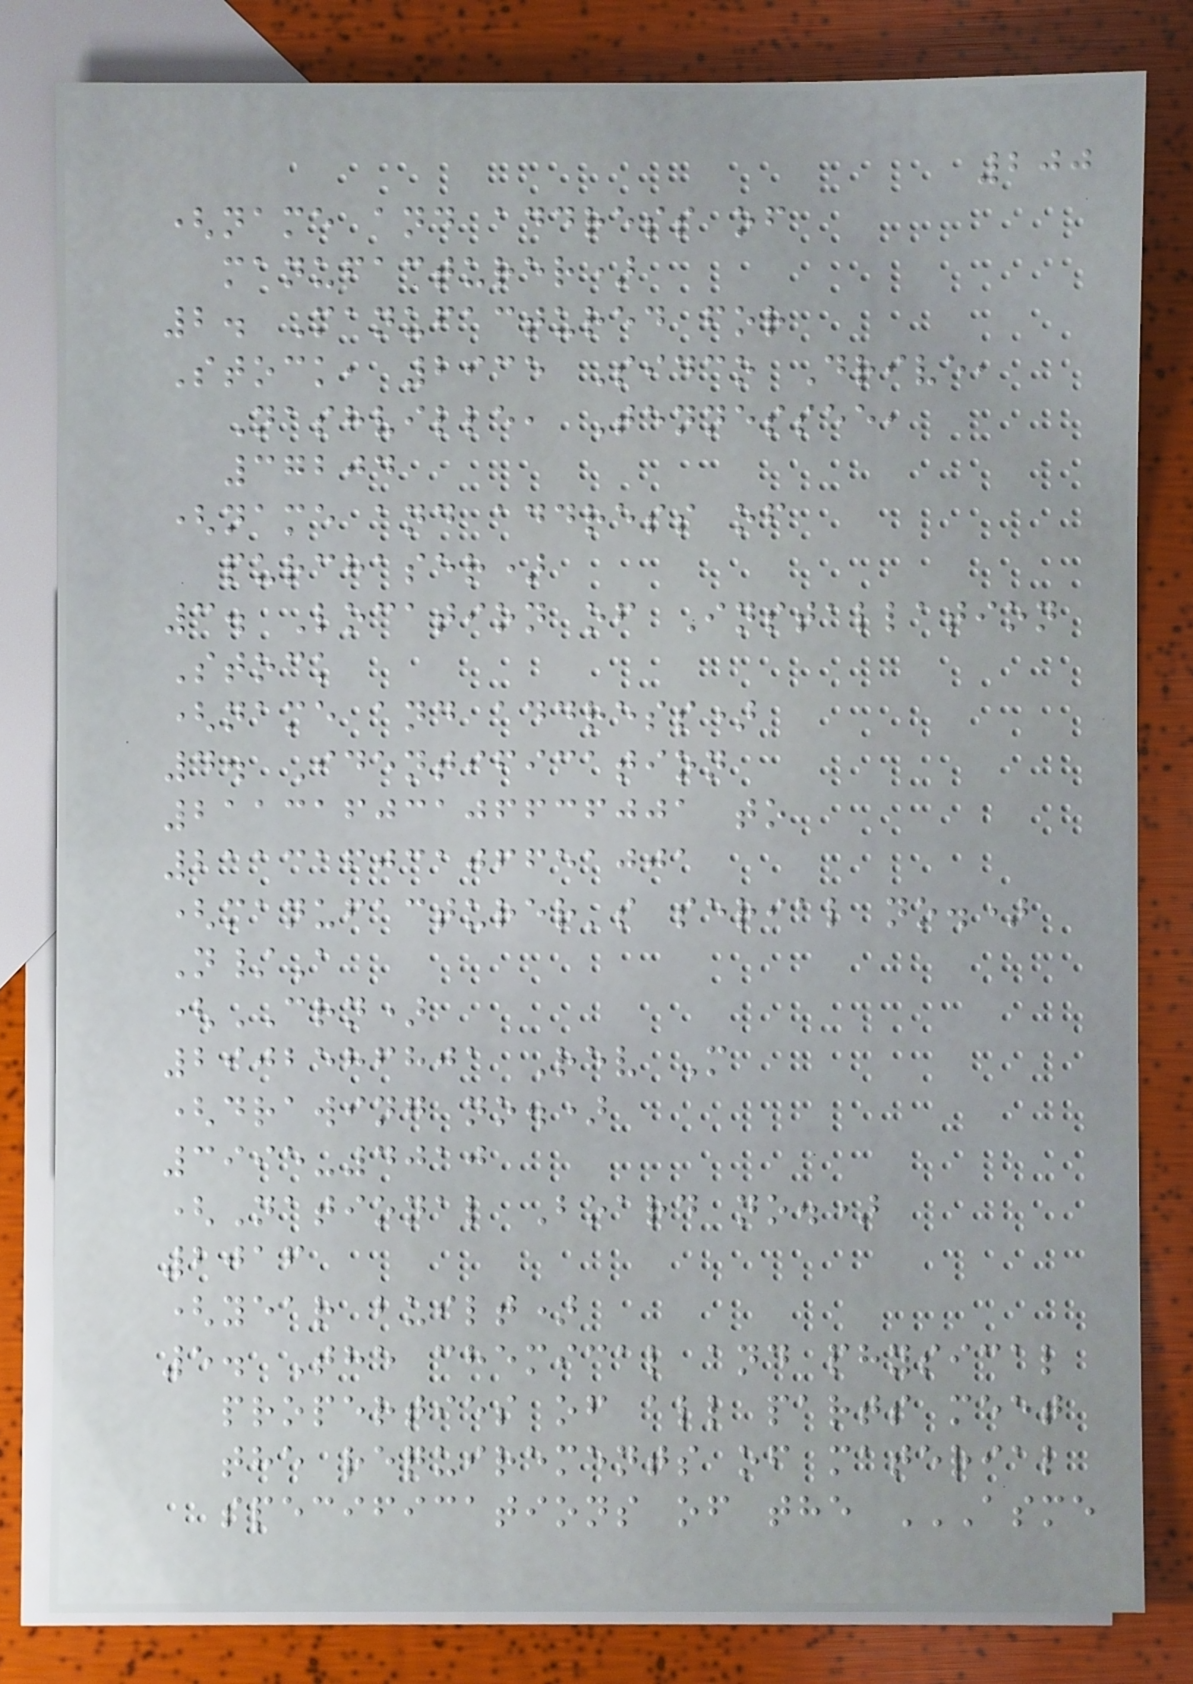200
(name and address of
manufacturer)
2. Manufactured for
Stock, 2935 Sidco Drive,
Nashville, Tennessee,
37204
(name and address of
purchaser)
3. Location of Installation
Stock
(name and address)
4. Identification
21131603106636001 to
21131603106651001
(manufacturer's serial no.)
N/A
(CRN)
2902586801 Rev M
(drawing no.)
3995-4010
(National Board no.)
2016
(year built)
5. The chemical and physical
properties of all parts meet
the requirements of material
specifications of the ASME
